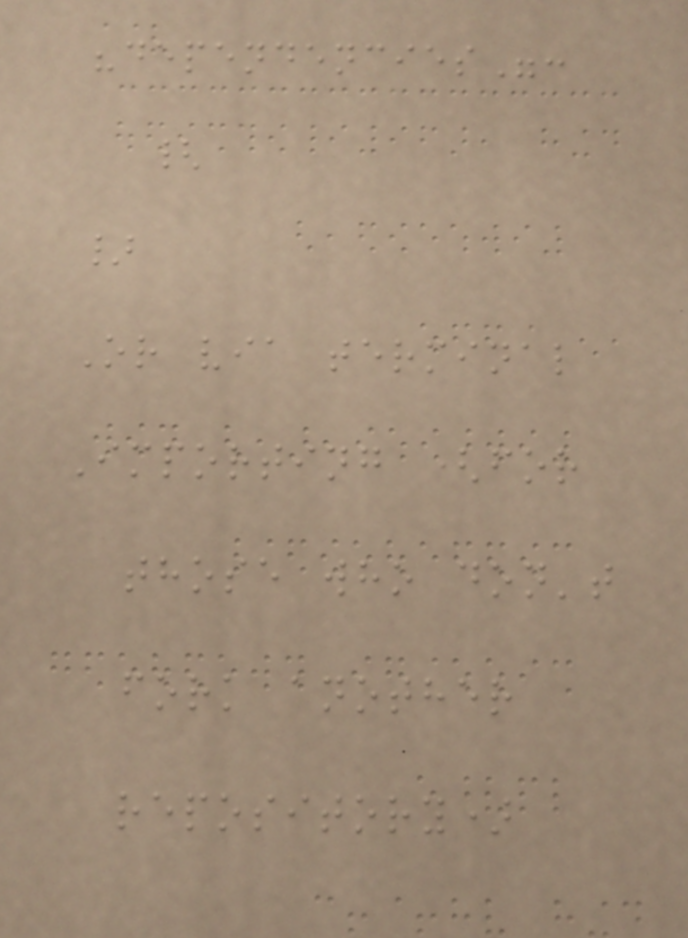"dependencies":
{
}
Or via terminal
Importing (for
those who don't
fork another
repository)
